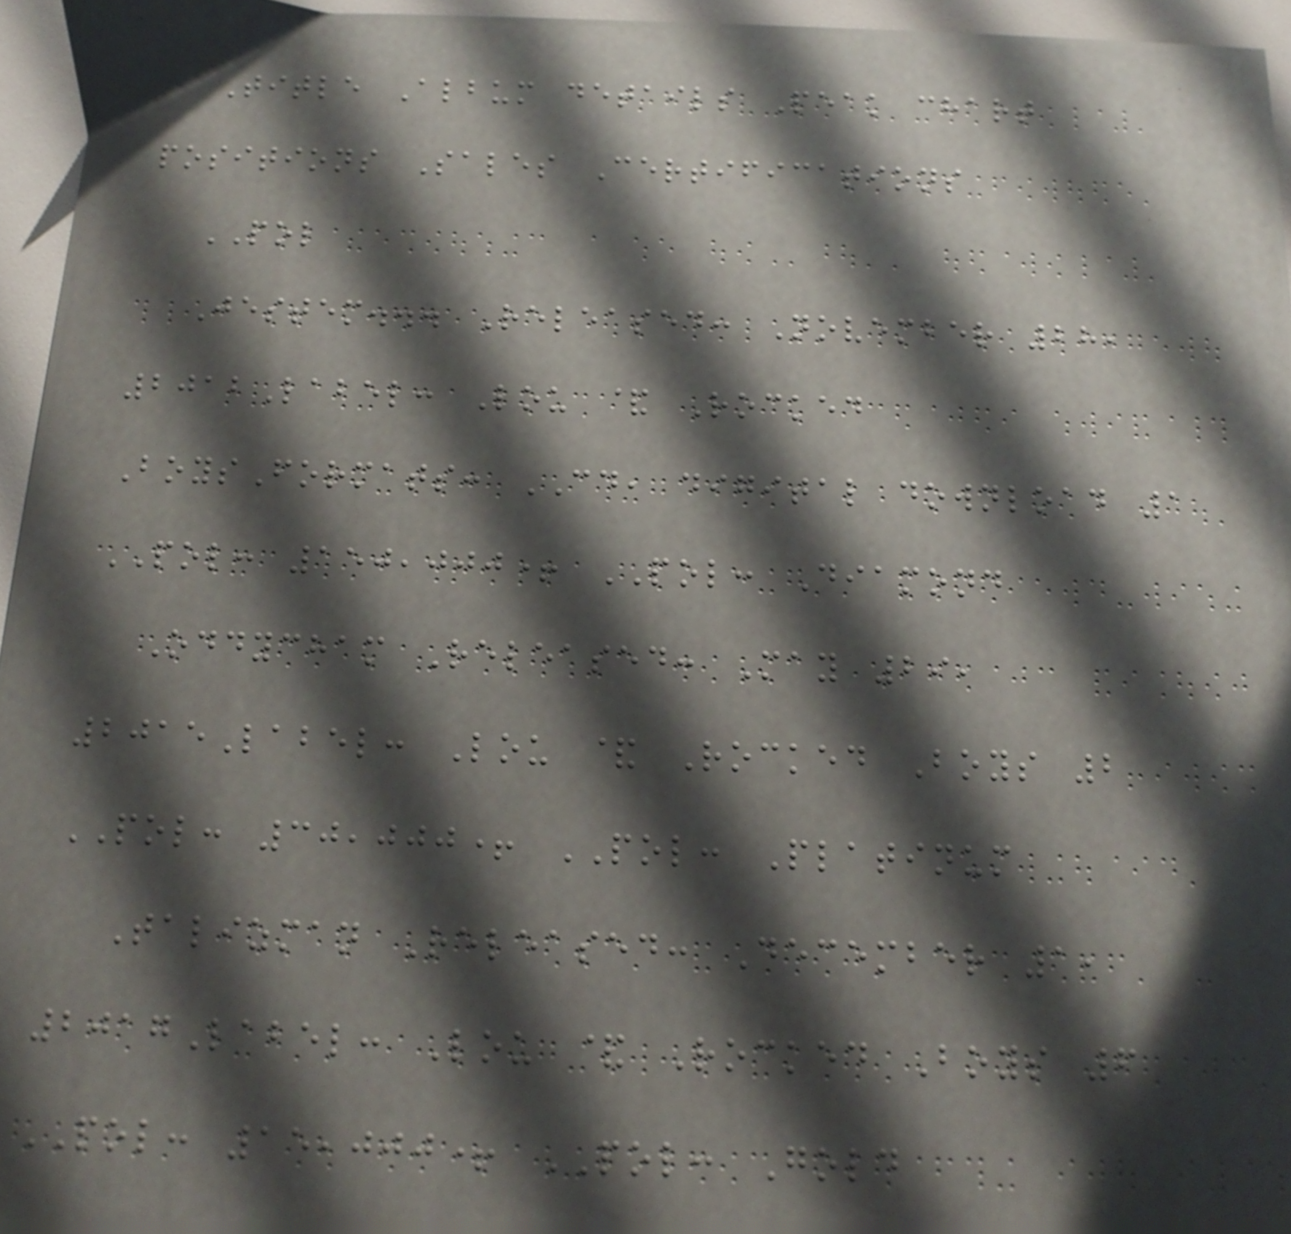Title Album details Peak chart
positions Sales Certifications
POL
Jestem... Released: November 28,
2012Label: Lou & Rocked
BoysFormats: CD, digital download 1
POL: 150,000+ POL: Diamond
Oddycham Released: May 29,
2015Label: Lou & Rocked Boys 2
POL: 30,000+ POL: Platinum
Talizman Released: December 1,
2017Label: Lou & Rocked Boys 6
POL: 15,000+ POL: Gold
